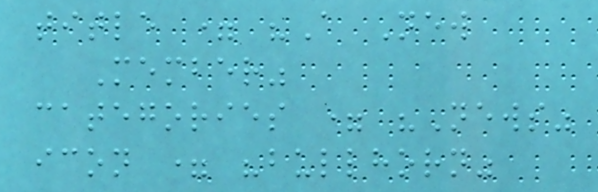title = "A New
Member"
categories = "News"
icon = "bullhorn"
